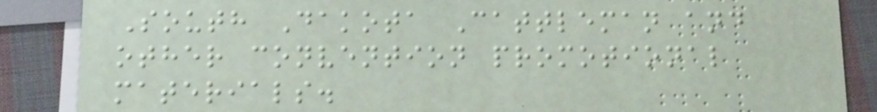South Dakota Cattleman and
other convention promotional
materials.
